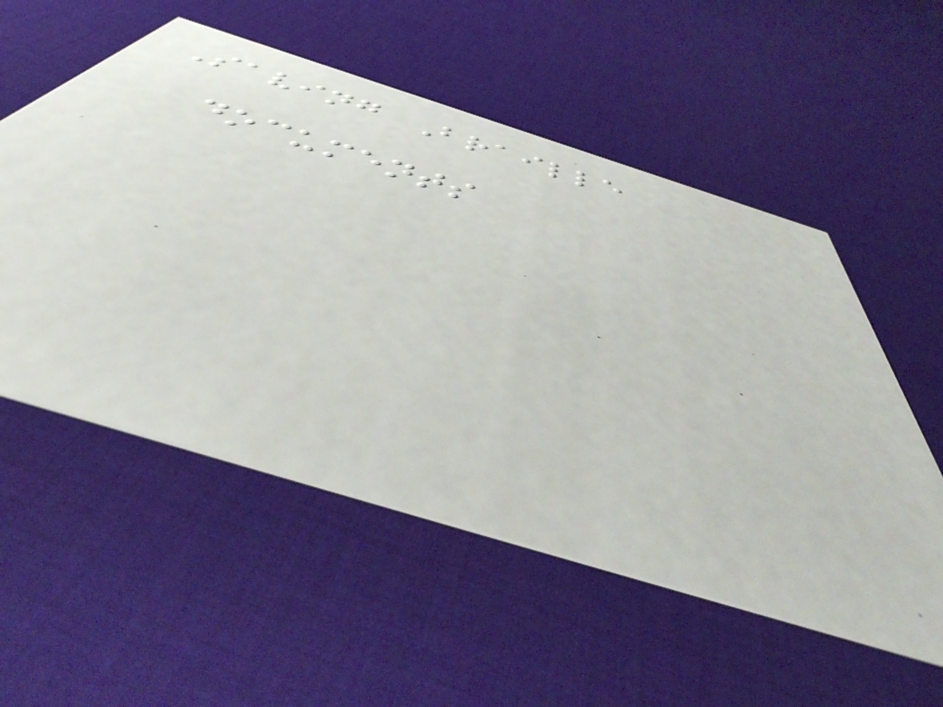Saving Braille
documents
